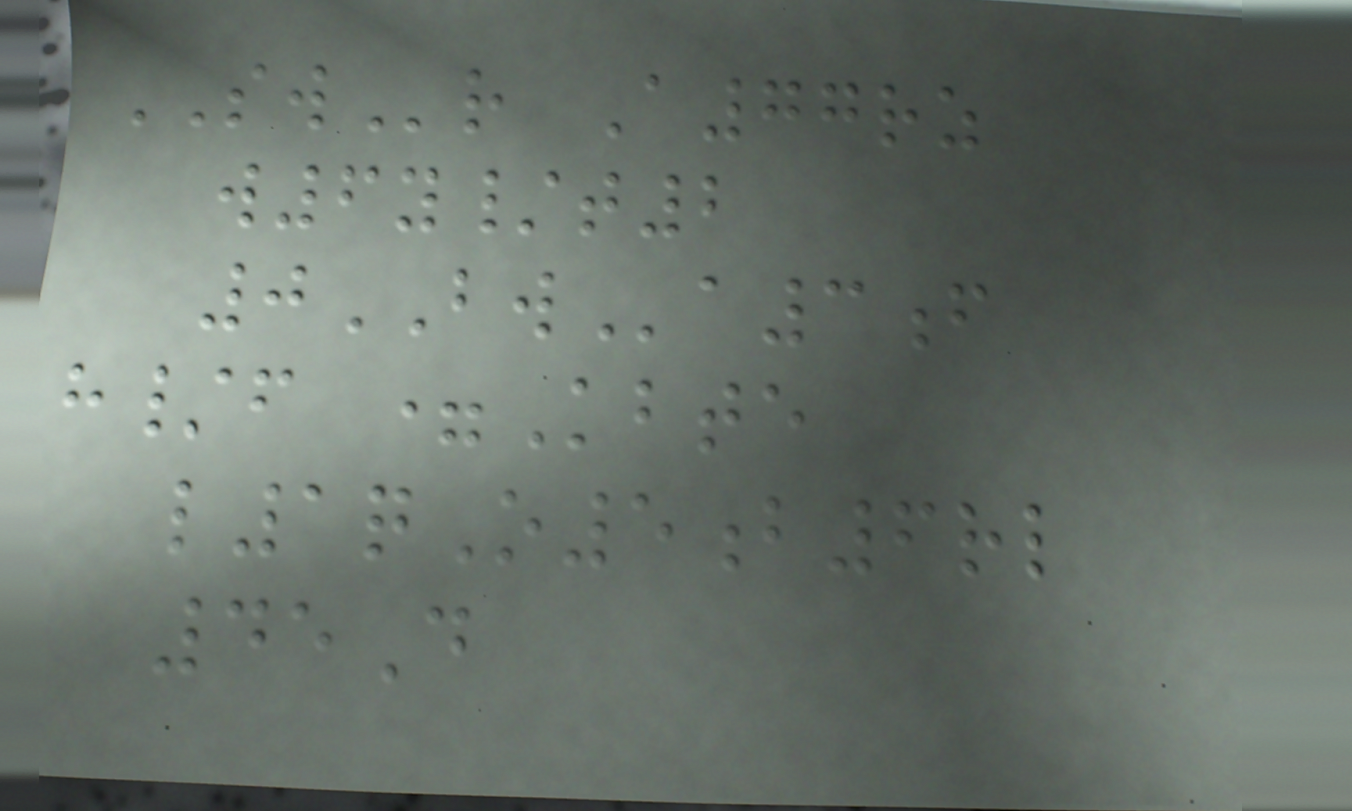SWr A77rz
w6y/t2
0BWa3f
h/f =Kbte
l1qO5b6rl
45D
